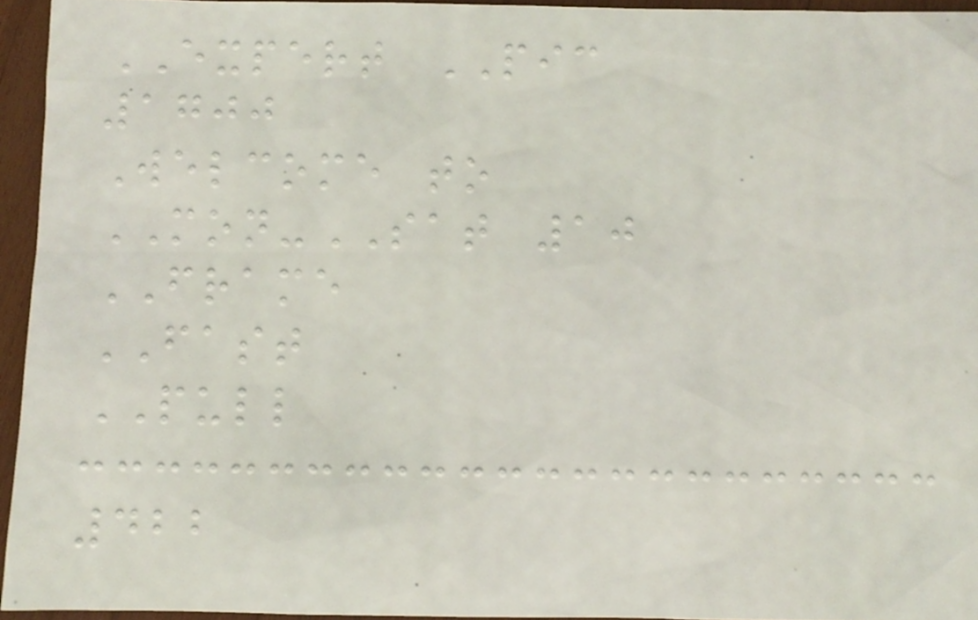EXPERT PIC
1700
Welcome to
MON-SAT 10
FRAME
FAST
PULL
422
